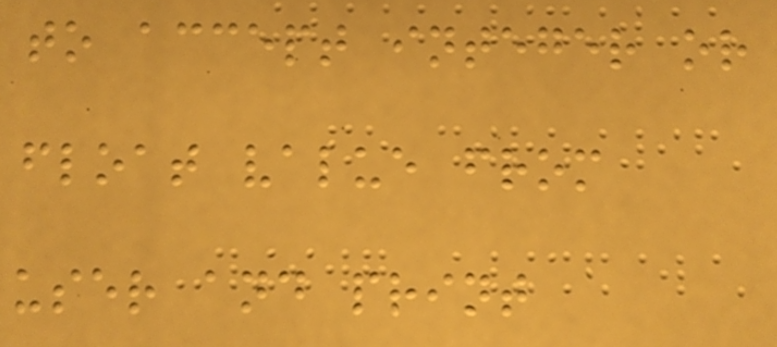to accept integer or
float value from
user and print
